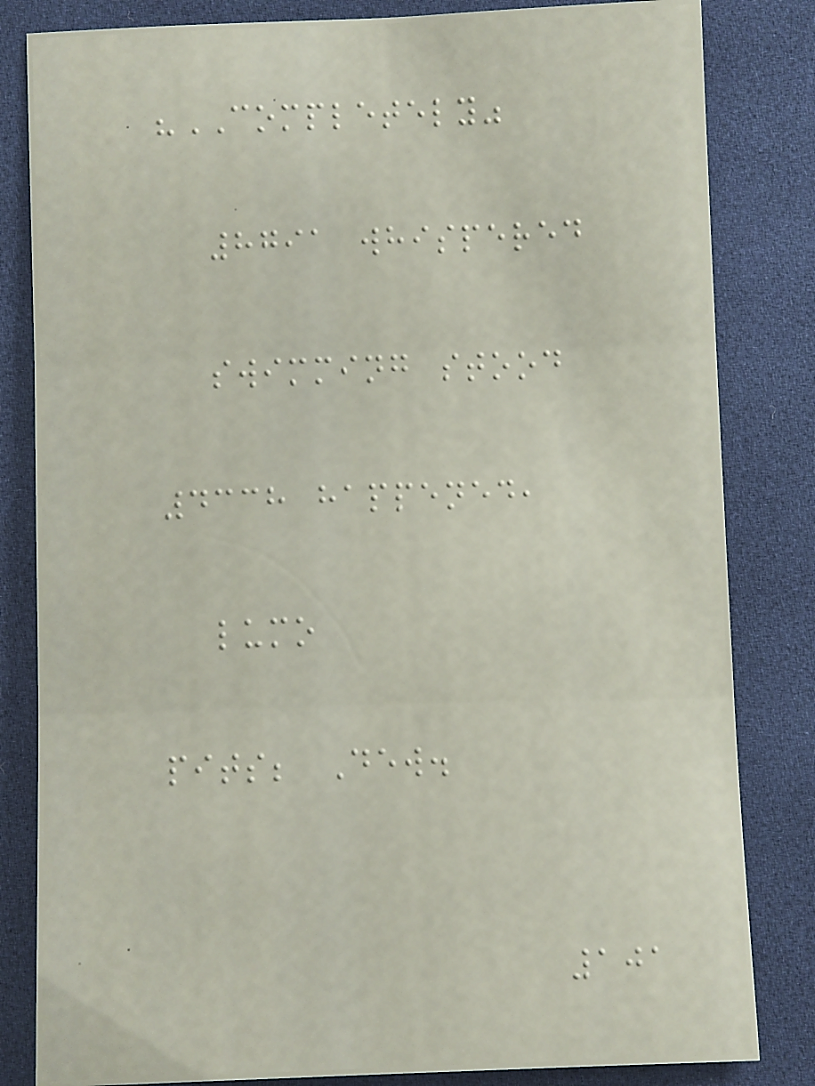"COMPLETELY"
8791 whispered
swimming stood
4338 happened,
lumo
pits; Dew.
101
